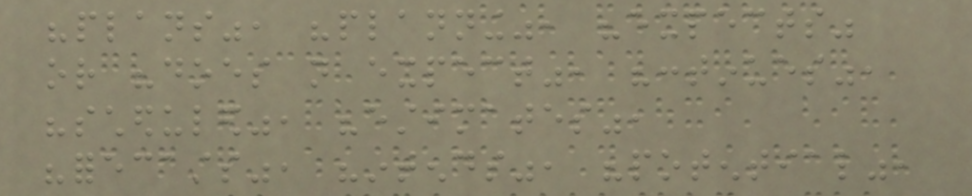"plans", "planning", "expects"
or "does not expect", "continues",
"scheduled", "estimates",
"forecasts", "intends", "potential",
